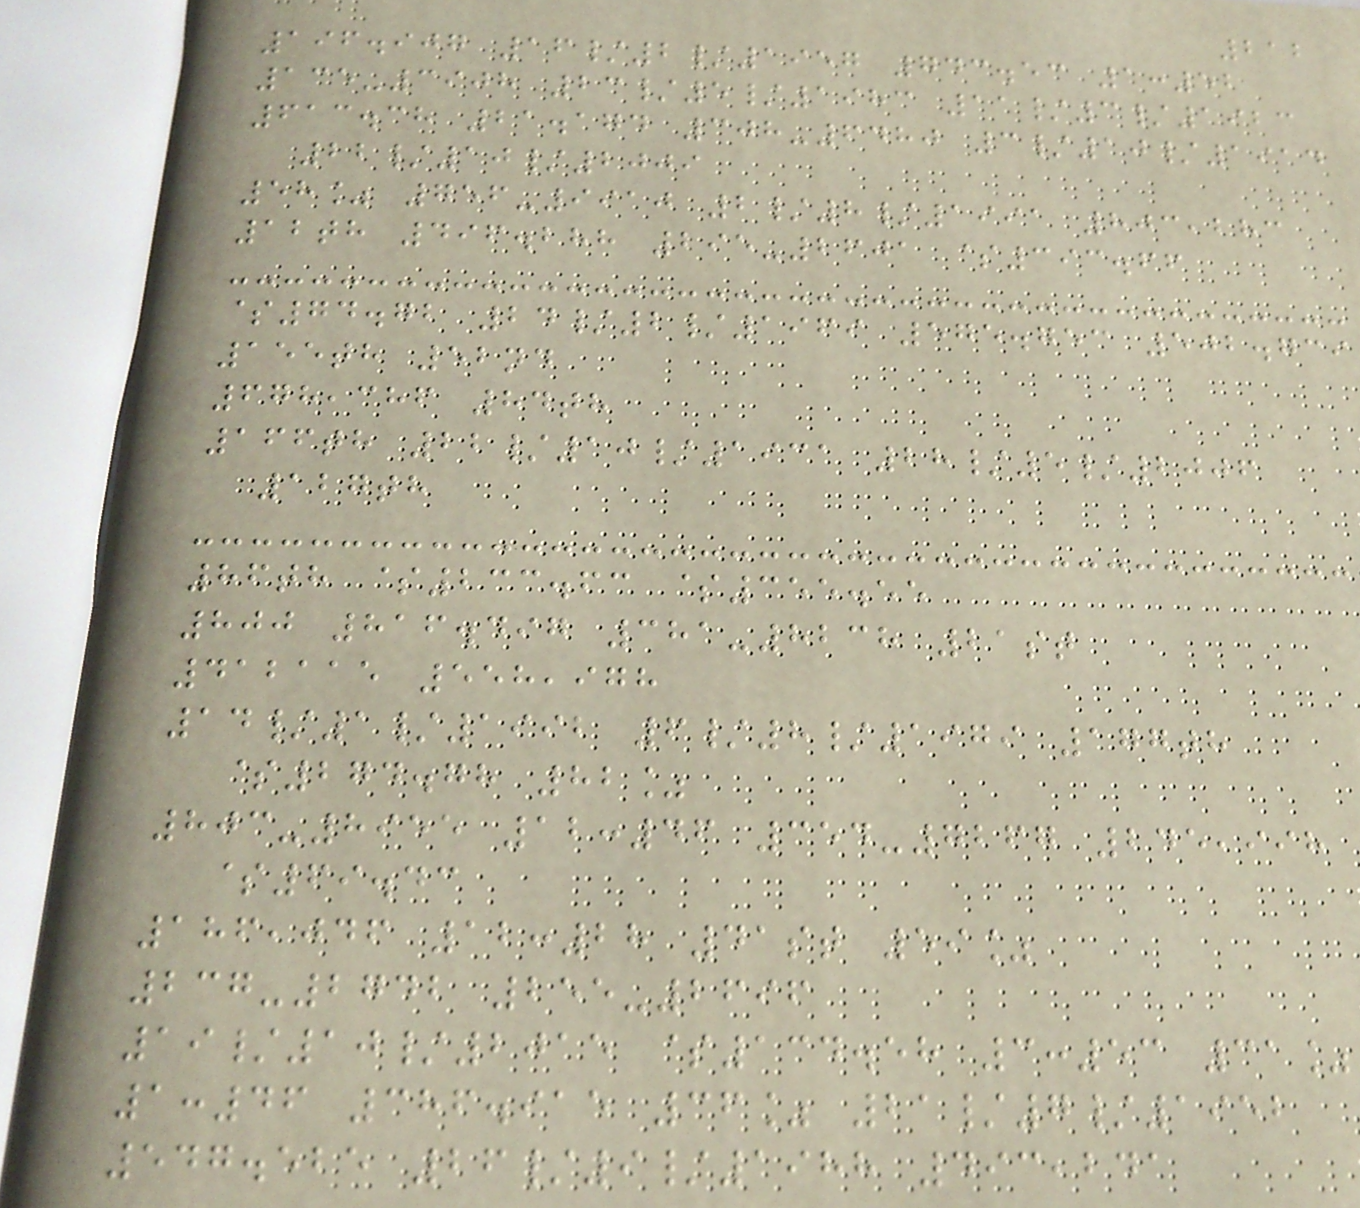212
196.907 16/2/1957 743.53 1:52
135-3908 23/5/1983 11/3/1923
613.38 21.174 308-6480 3/10/1914
22/10/2009
58% 756-9910 2/8/1991 803,283
12th 496.288 295-2601 $393.66
$74.72 24/2/1969 575.753 502.739
155th 52nd
678,386 84th
166th 22/10/1931 28/5/2006
127th
86th $233.63 $355.55
800 816.497 381-8238 21st
412115 558,978
14/1/1992 6/8/1979 177th
$274.78 82%
803-8955 12:46 354-7267 245,998
$69.43
186,046 12:28 41st 59%
237-2742 255-2696
19/10/2015 $134.58 3:53 31%
1:46 386.915 36% 21/7/1952
547.525 26/9/1988 493,241
